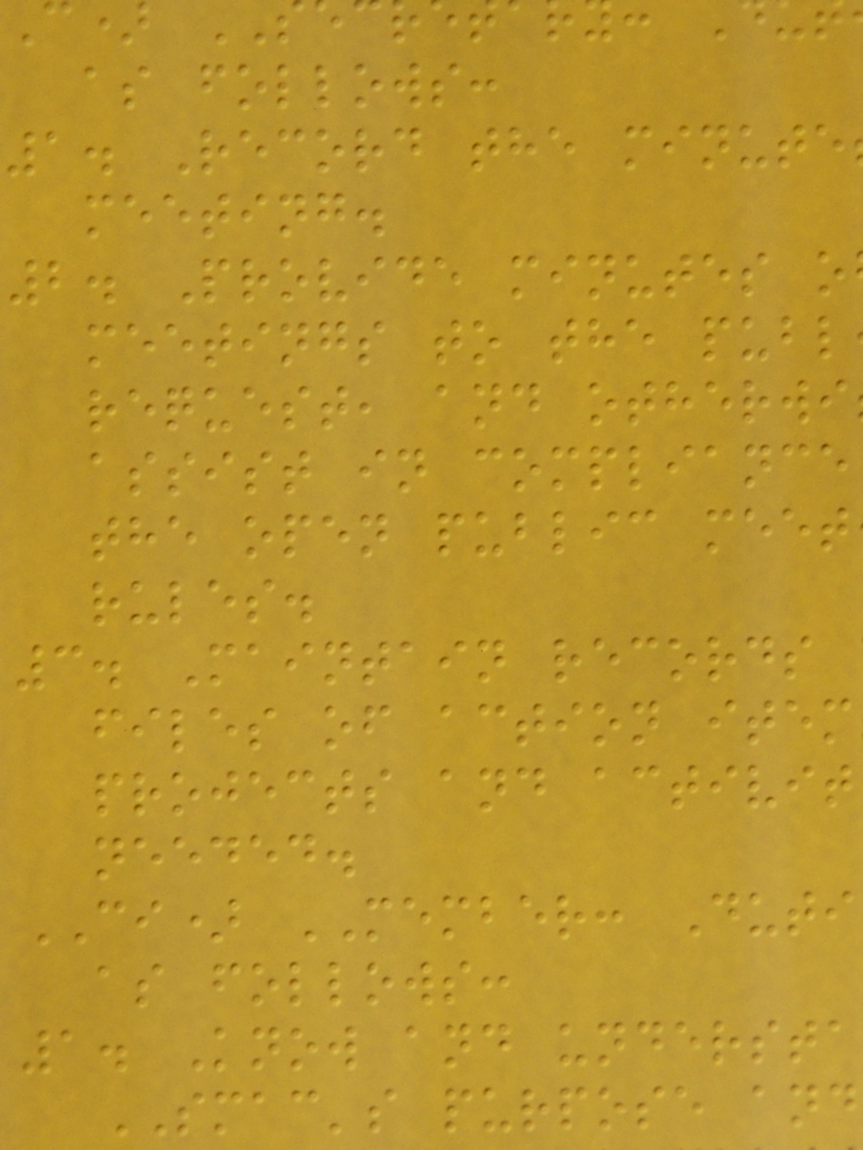as follows:
1. Record the minute
meeting.
2. Provide minutes o
meetings to the publ
request, and otherwi
assist in compliance
the open public meet
rules.
3. Maintain records
files of action item
projects and activit
needed.
CI) MEMBER: Duti
as follows:
1. Know and understa
SMAC's purpose and
